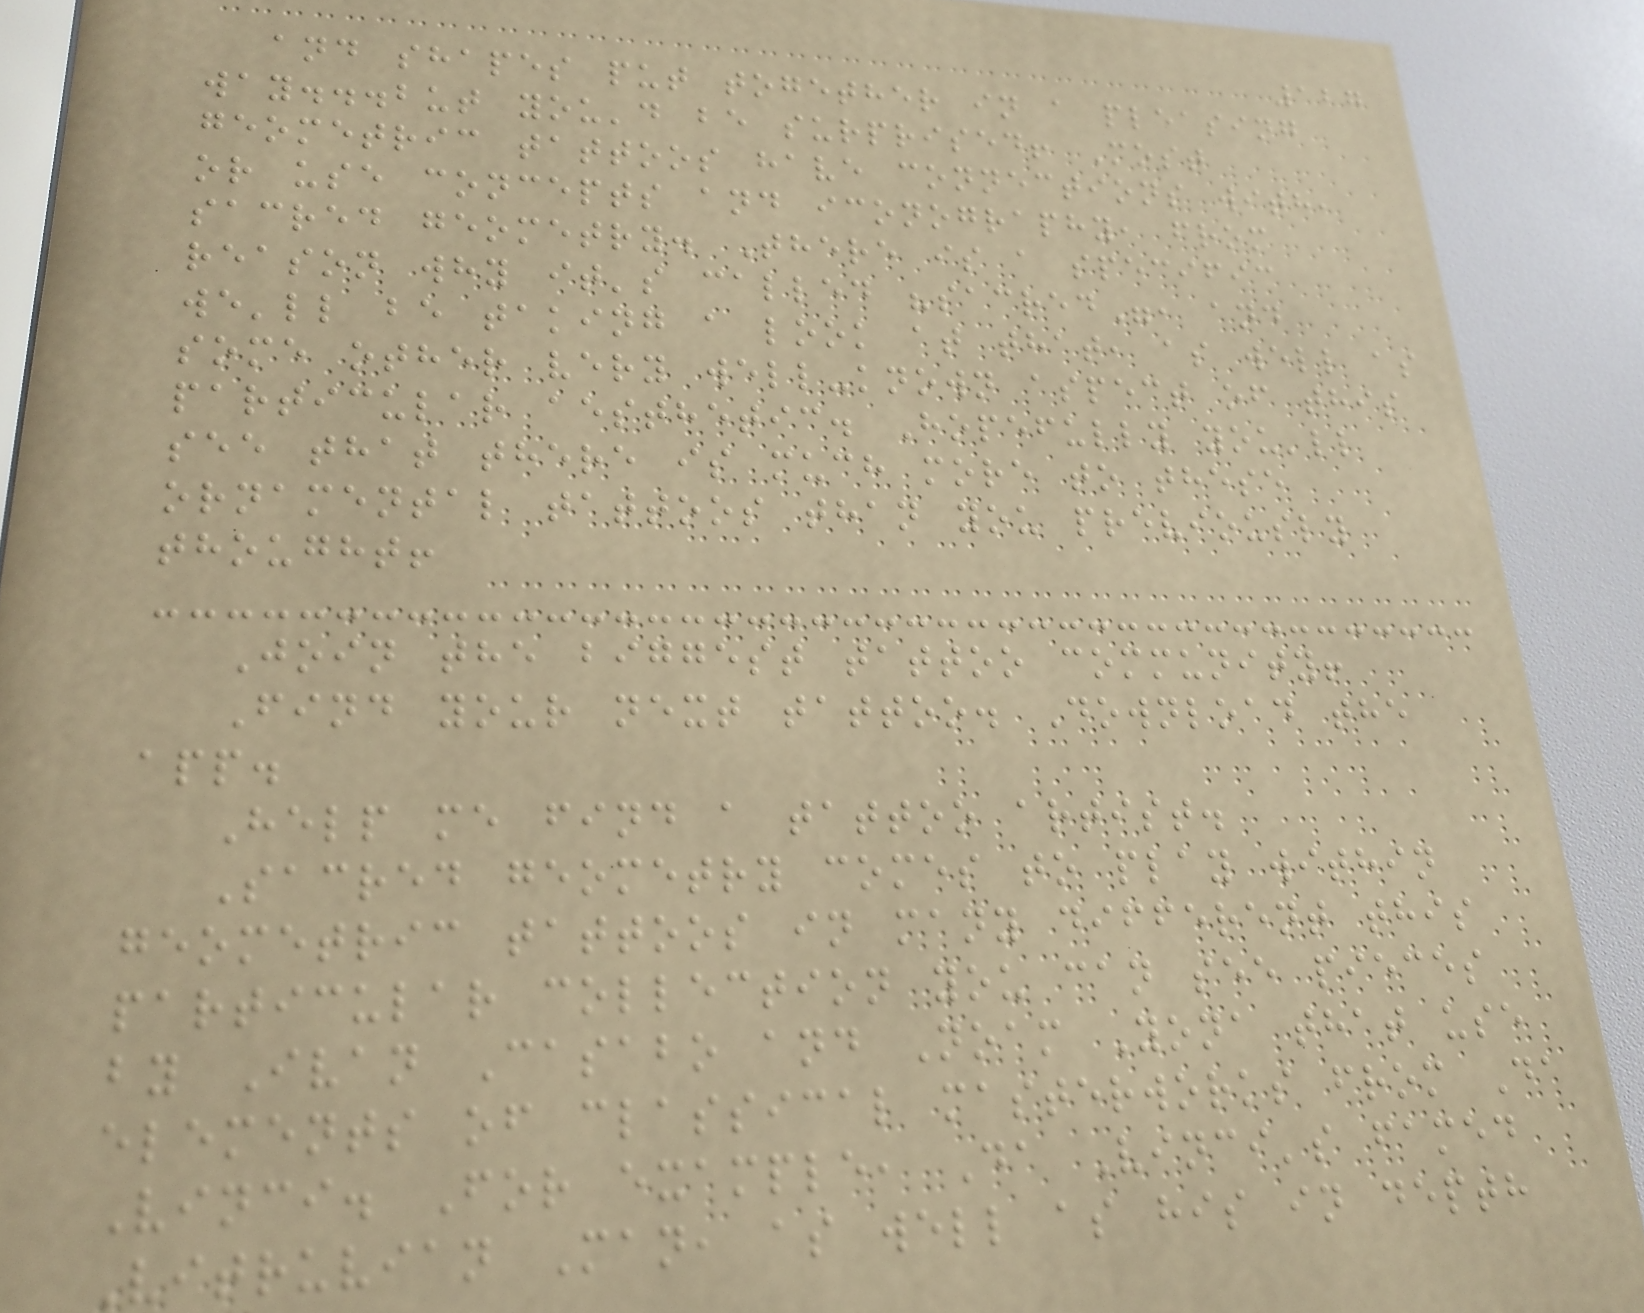127
and shapes put together in a pleasing
way...but you'd be surprised! Most
geometric tattoos have connections with,
or use concepts and iconography, from
sacred geometry. There is a specific
reason why it's called "sacred", and
we'll be taking a look at that, as well as
some other very well-known aspect of this
particular aesthetic. Hopefully you'll
see that there is much more to these
ornamental tattoos than you previously
thought!
Join the biggest tattoo community!
Find your next tattoo. Download the
app.
Help me find a tattoo artist.
Sacred geometry comes to play within
geometric tattoos in many different this
particular collection you can see pieces
by Ivan Casabo and Noam Yona that use
elements of classical masterworks from Da
Vinci. For example, Da Vinci's famed
Vitruvian Man, as well as his in depth
